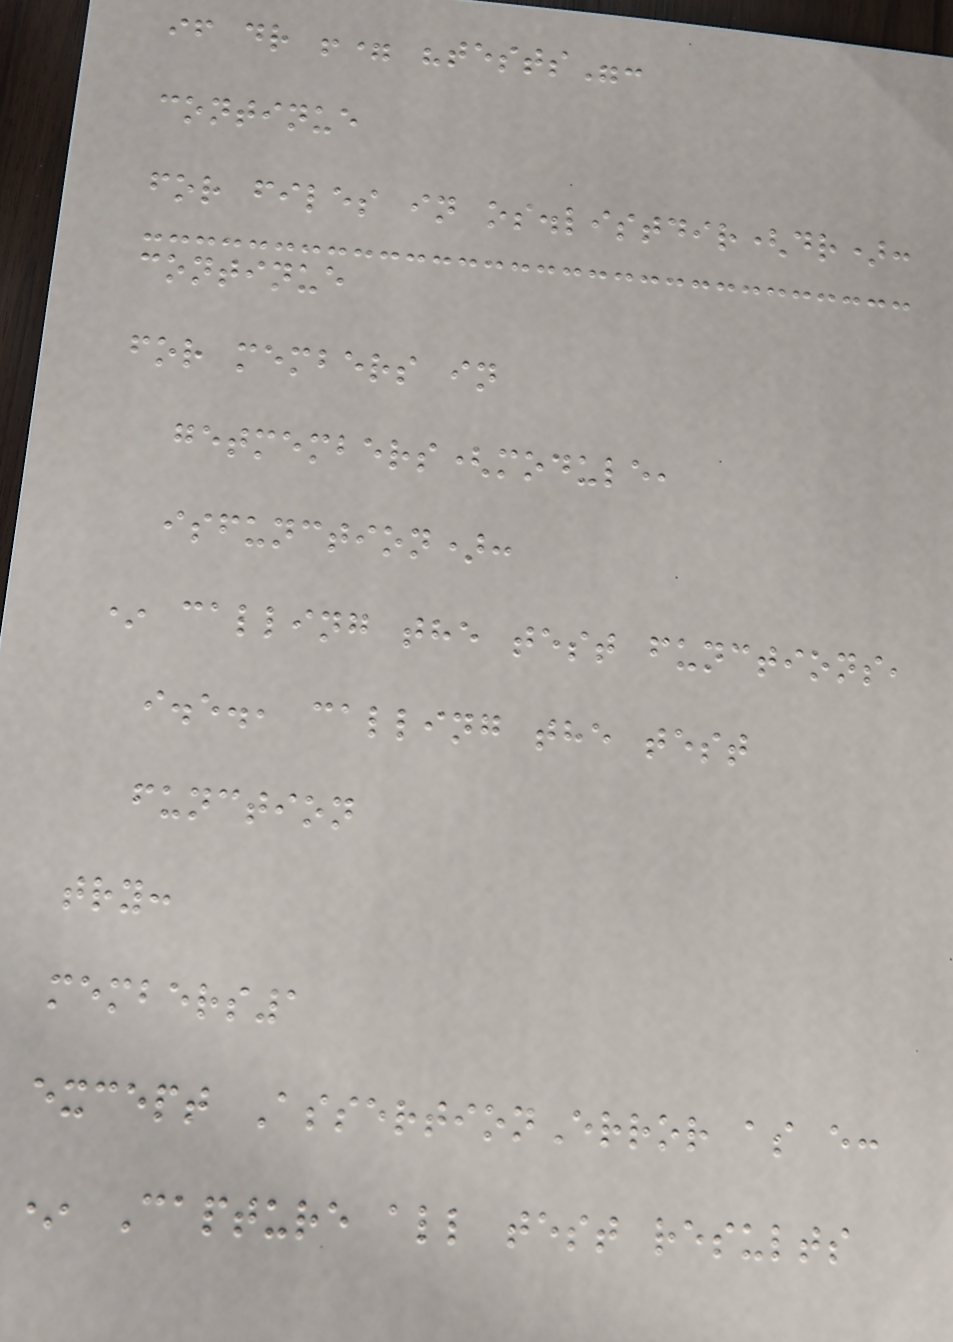if dr != "tests":
continue
for files in os.listdir(dr):
continue
for members in
getmembers(module,
isfunction):
* calling the test functions,
i.e., calling the test
function
try:
members1
except AssertionError as e:
* Capture all test results
